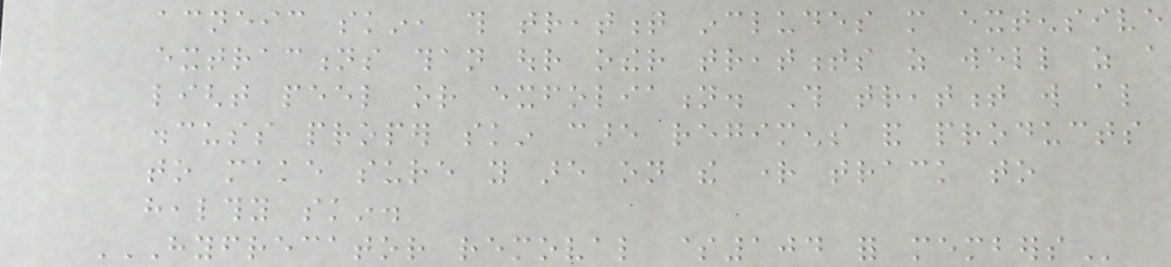acneic skin, this treatment includes more extensive
extractions than our other treatments as well as a
light peel or exfoliation. This treatment will also
discuss proper skin care regimens and products
to make sure you are on the right track to
healthy skin.
HYFRECATOR REMOVAL $104 FOR MEMBERS
